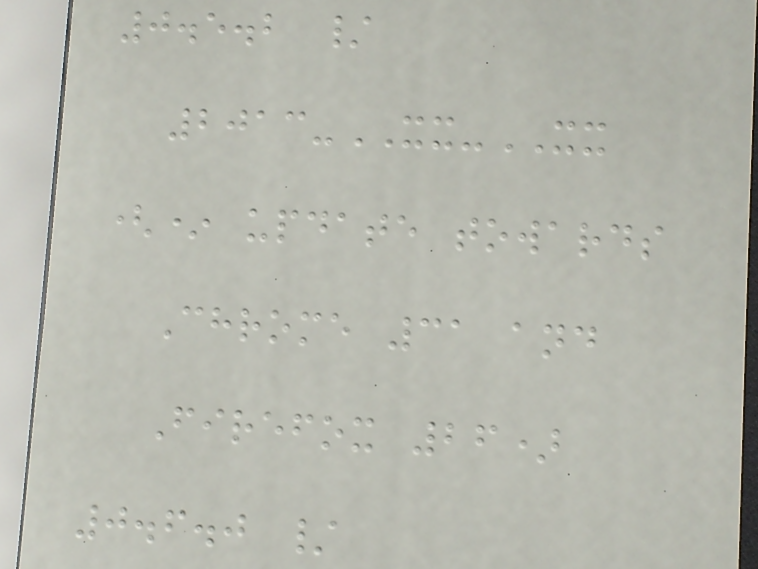0.5.2 /
2013-XX-XX
(* update towards
Chrome 31 and
Firefox 26)
0.6.0 /
